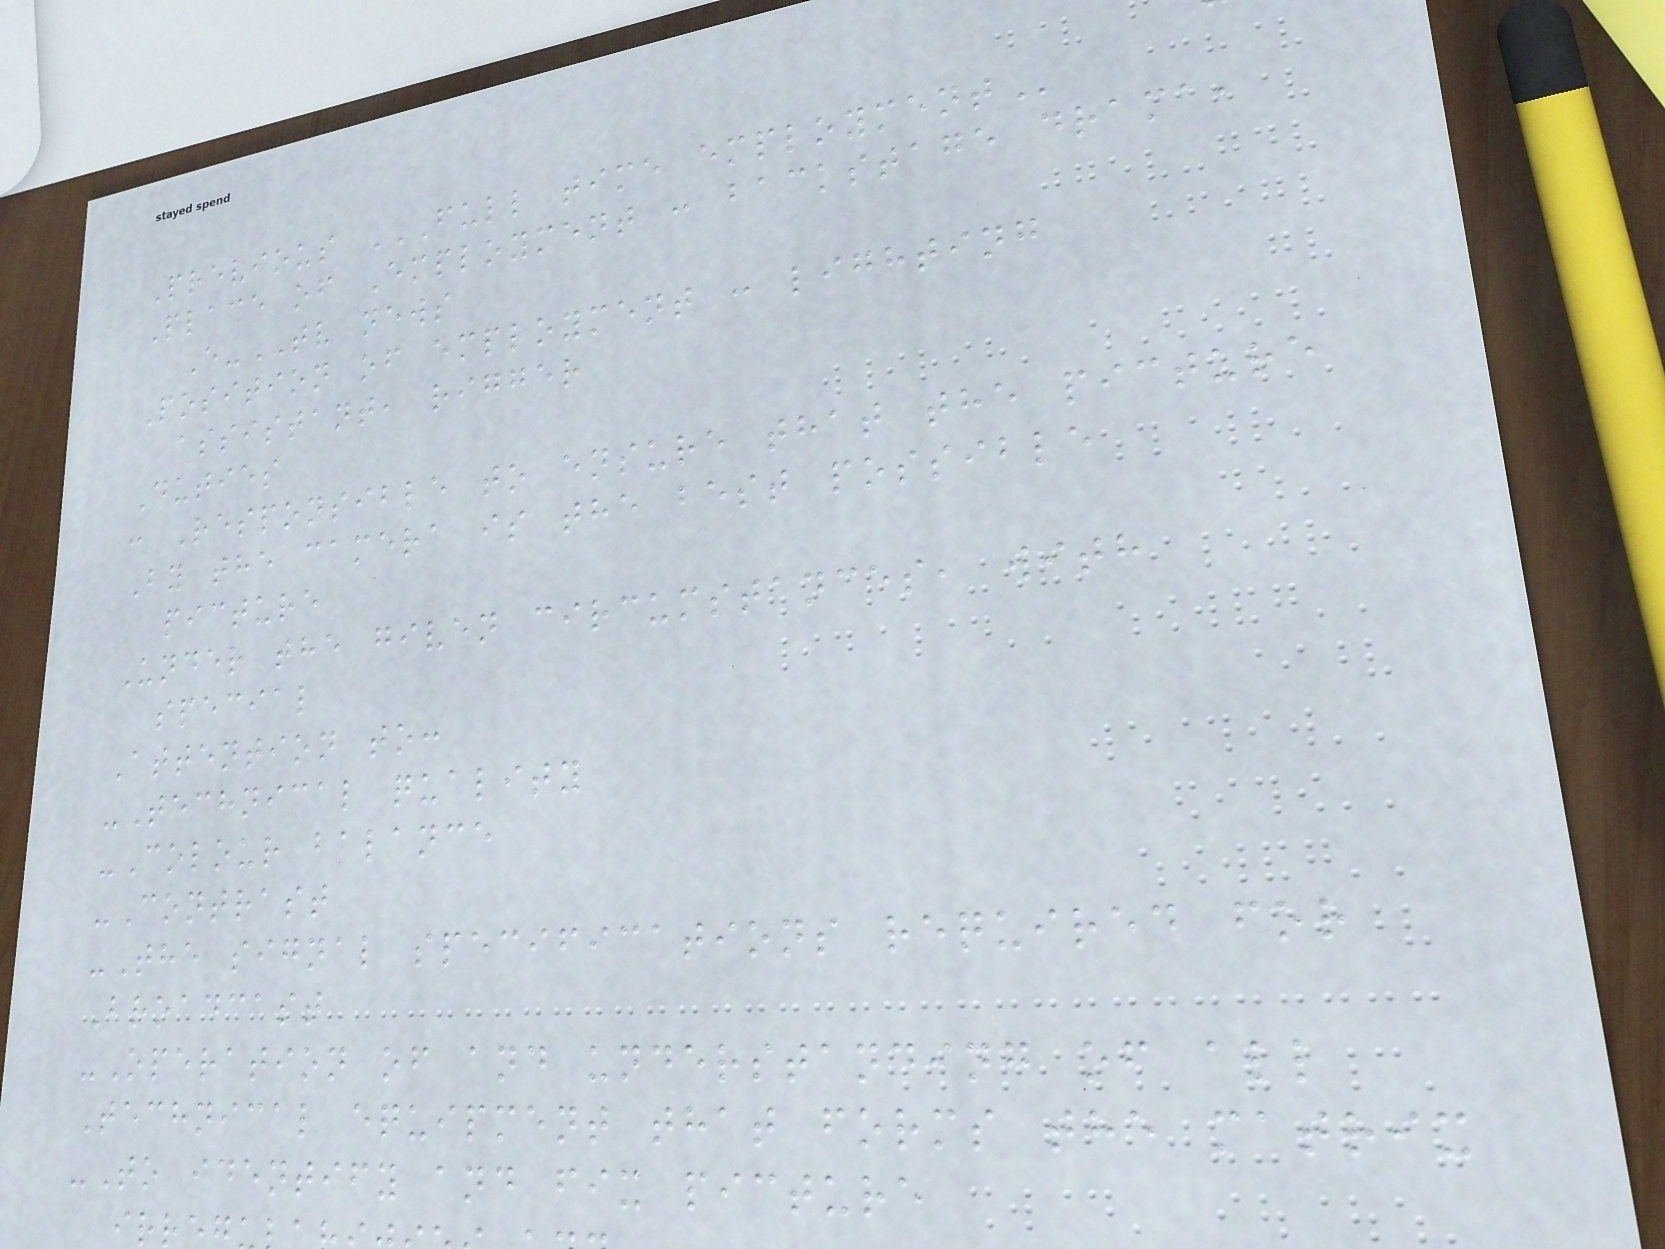Previous FULL TIME EMPLOYMENT
Place of Employment : backstage drama,
E-TV news
Position of employment : lighting
assistant, rigger
Duties
: Responsible to ensure that the picture
By the camera is the best possible
picture
Under the given circumstances, with
special
Attention to:
-Technical quality
-Colour balance
-Contrast
-The signal specifications required for
Broadcast
-Operation of and understanding of all
Technical equipment that forms the matrix
-To identify and fix picture
